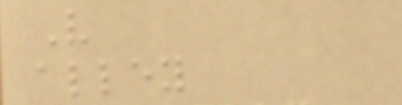V
alley
